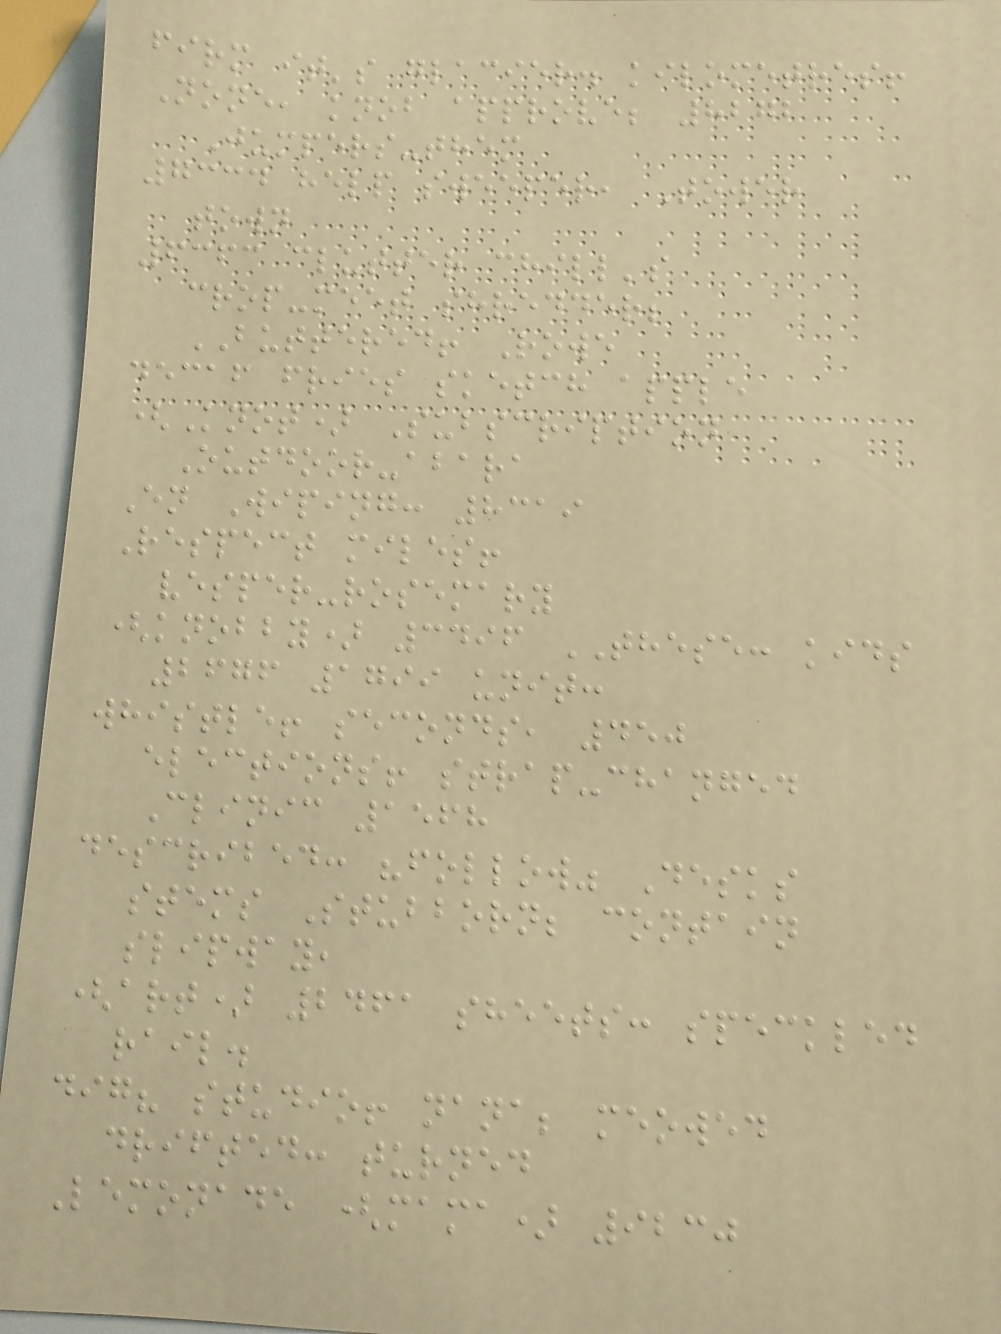firm it's glacier. kilometres!
None, knob approve; 8272
Jumpers-them
7334 help sweeper, Tower
town
6363 clutter chill's
crop-meet shredder;
BUTTERED! Rowe
decaf fries sketch apple
(Knot) Subscription
Outdoor-abara
En Wiping: 8319
Respect miles!
vesper-rosemary
(knobby) 3496 THESE: kids
2676 1799 unit:
whistle! seconds, 450
elections! strap-changed
Clinic 1568
described: "follow" Desks
stems Stubborn; contain
slipway,
(art) 2461 sheets: speckled
rail.
dig? studio! nana; meowed
drifted: turned
Lemonade (mama) 9230
